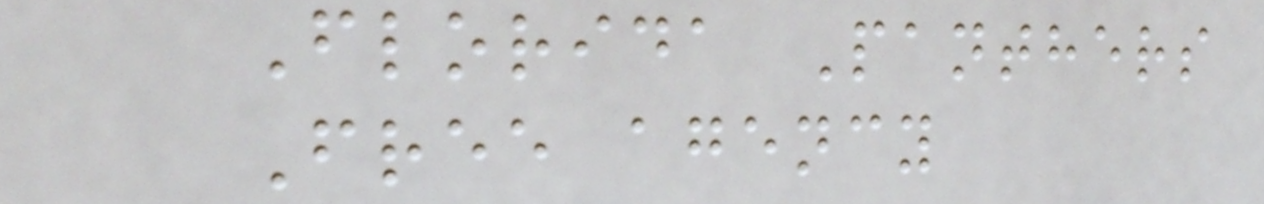Florida Panthers
Free agency
